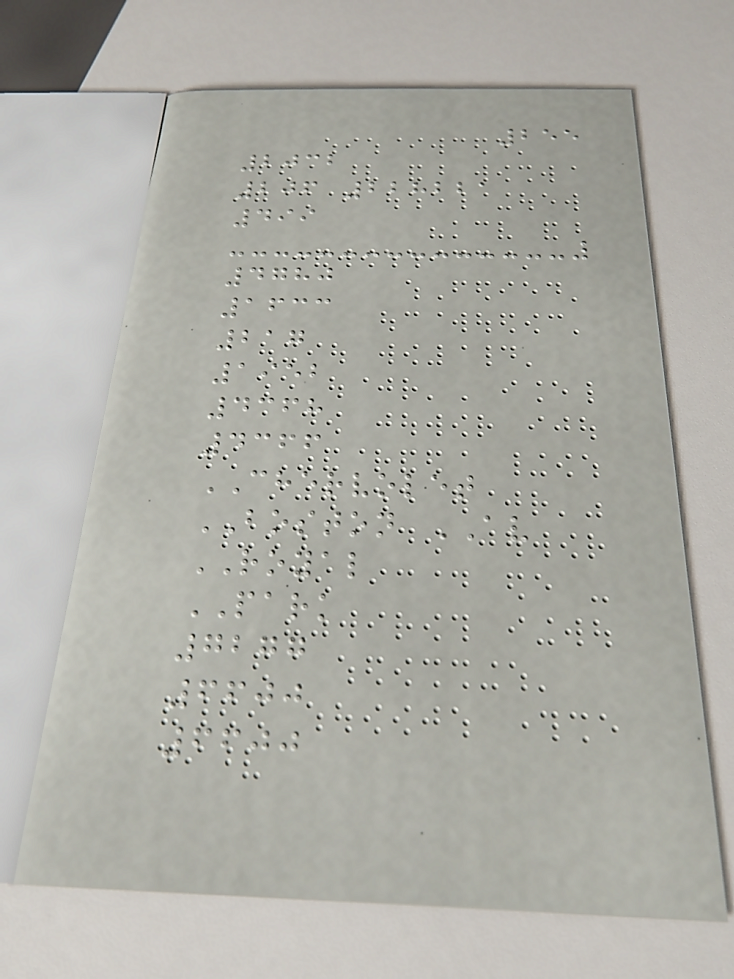255
2032
206 228221
499
4780
1633
217
1952
4368
4366
CHERVOLET
BOSTON AV
ROYAL
PARK
7277
6600
6600
